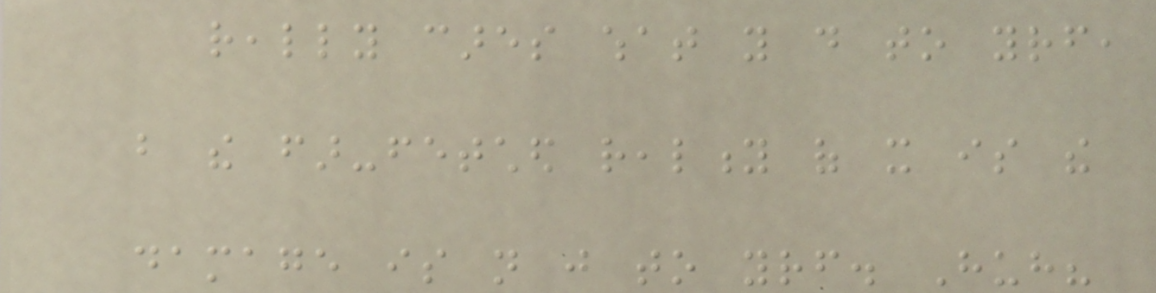really cares what you do to yourself,
but the far-fetched reality of it is the
damage is not just to yourself. Huh?
